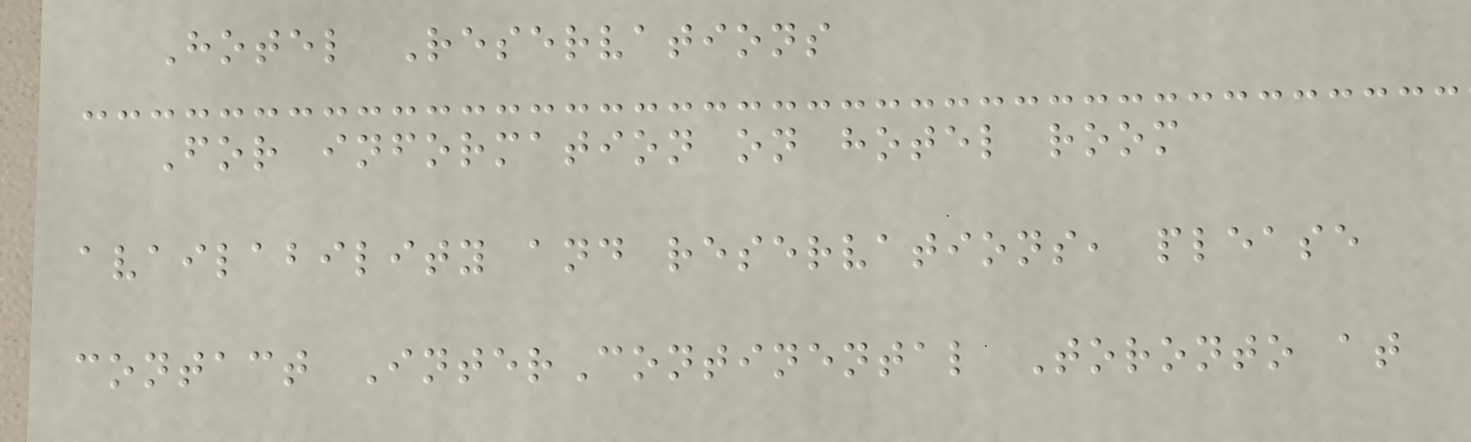Hotel Reservations
For information on hotel room
availability and reservations, please
contact InterContinental Toronto at
